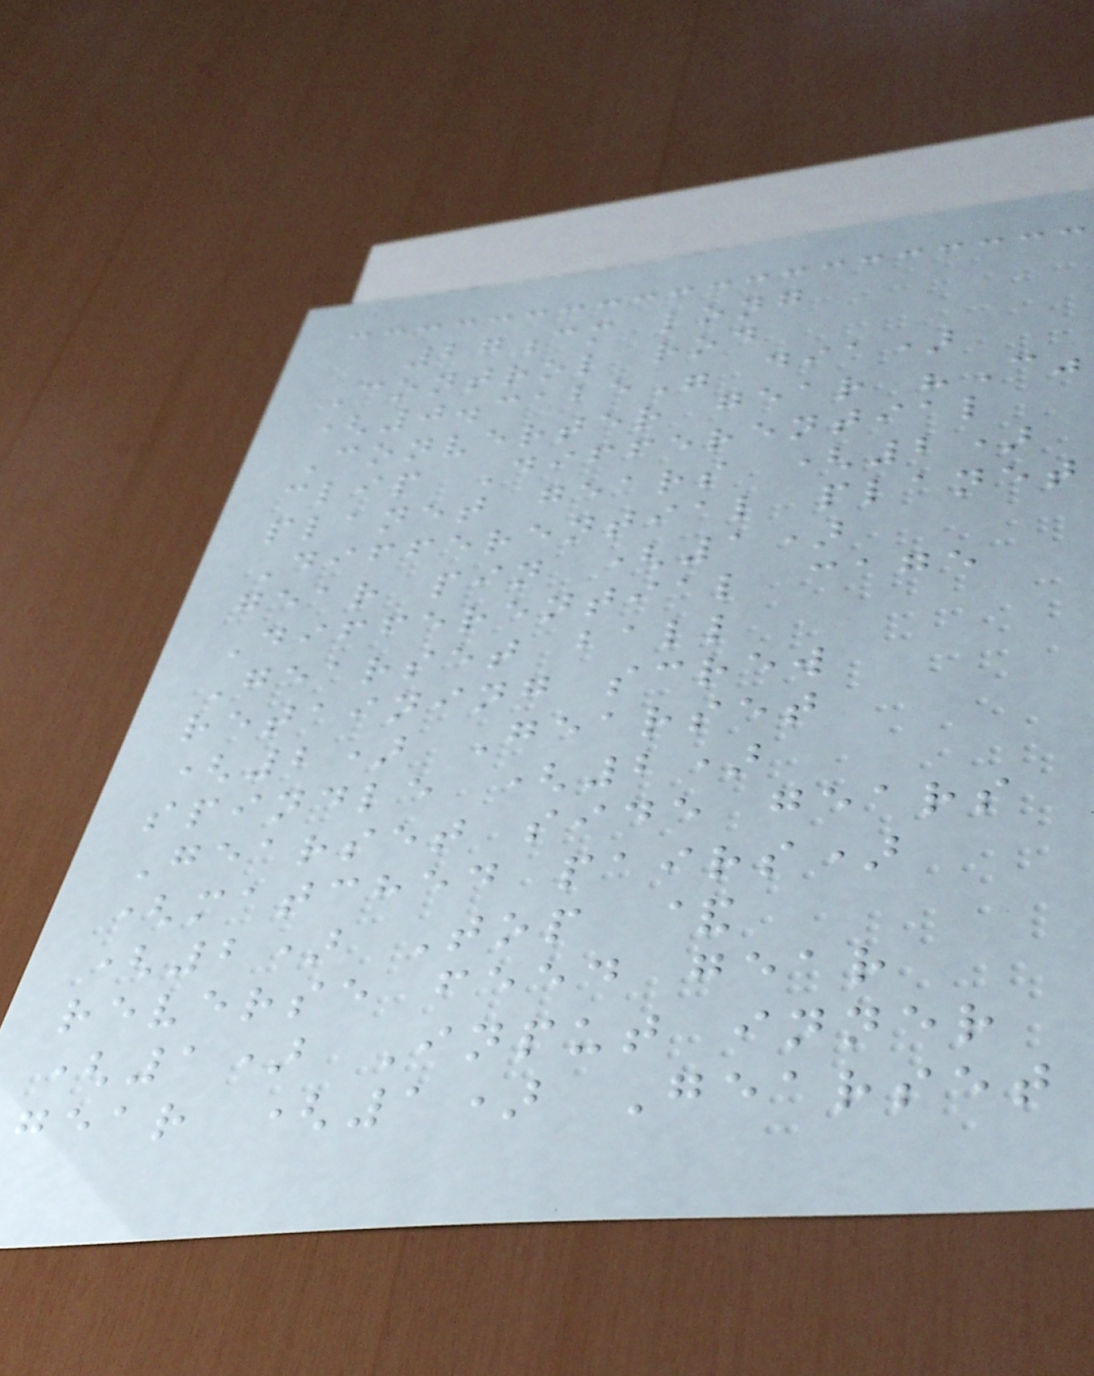27cm long
Control rod
(0.3125" dia)
Converter gear "C"
clip Differential
planet gears (2)
Differential planet
gear pin (1)
Differential cage
Gearset ball
retaining screw
(2) Gearset
spindle (2)
Gearset side gears
(matched pairs)
(2) Top &
reverse feed gear
(1) Input inner
gear (1) Gearset
